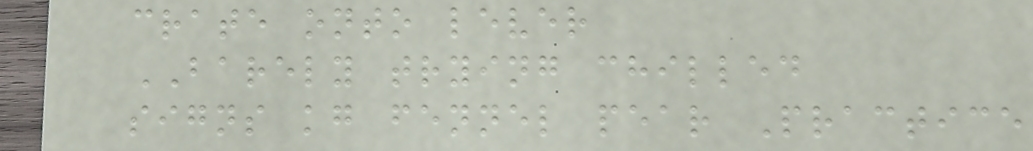crate onto lever
BARELY trying chilled
signs kg fennel pear Practice
